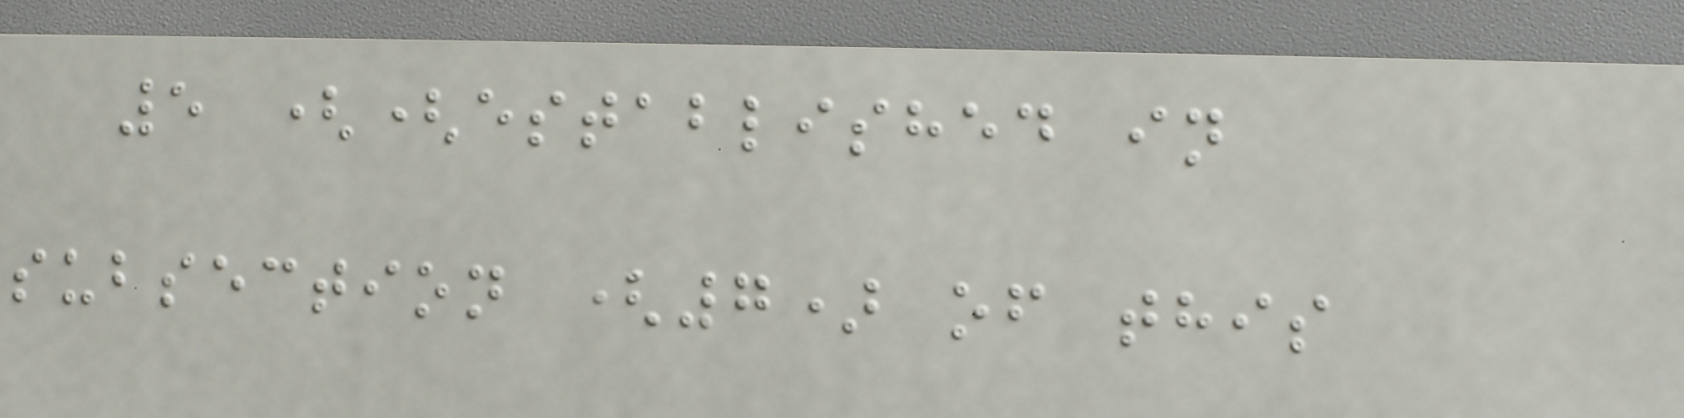5 ((established in
subsection (7) of this
